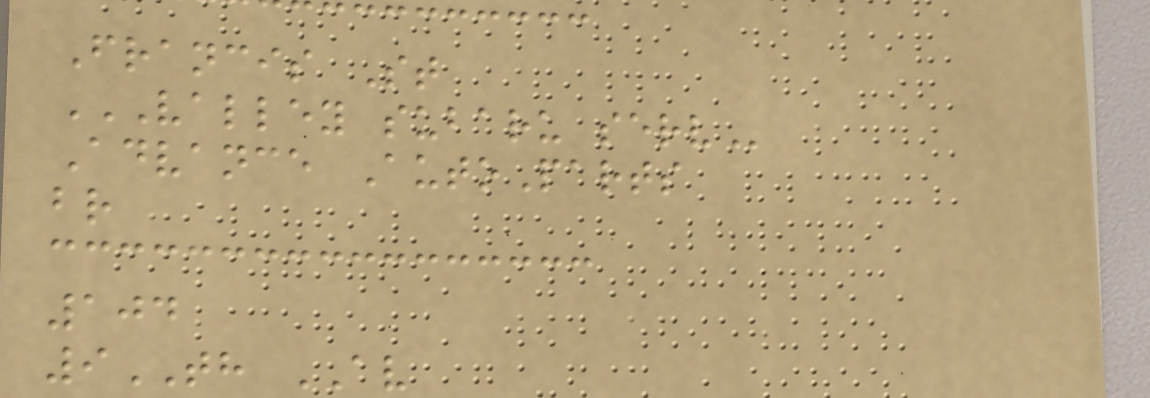Francis St
VALLEY SUBARU SERV
Advance AutoParts
br
104
9TH AV
